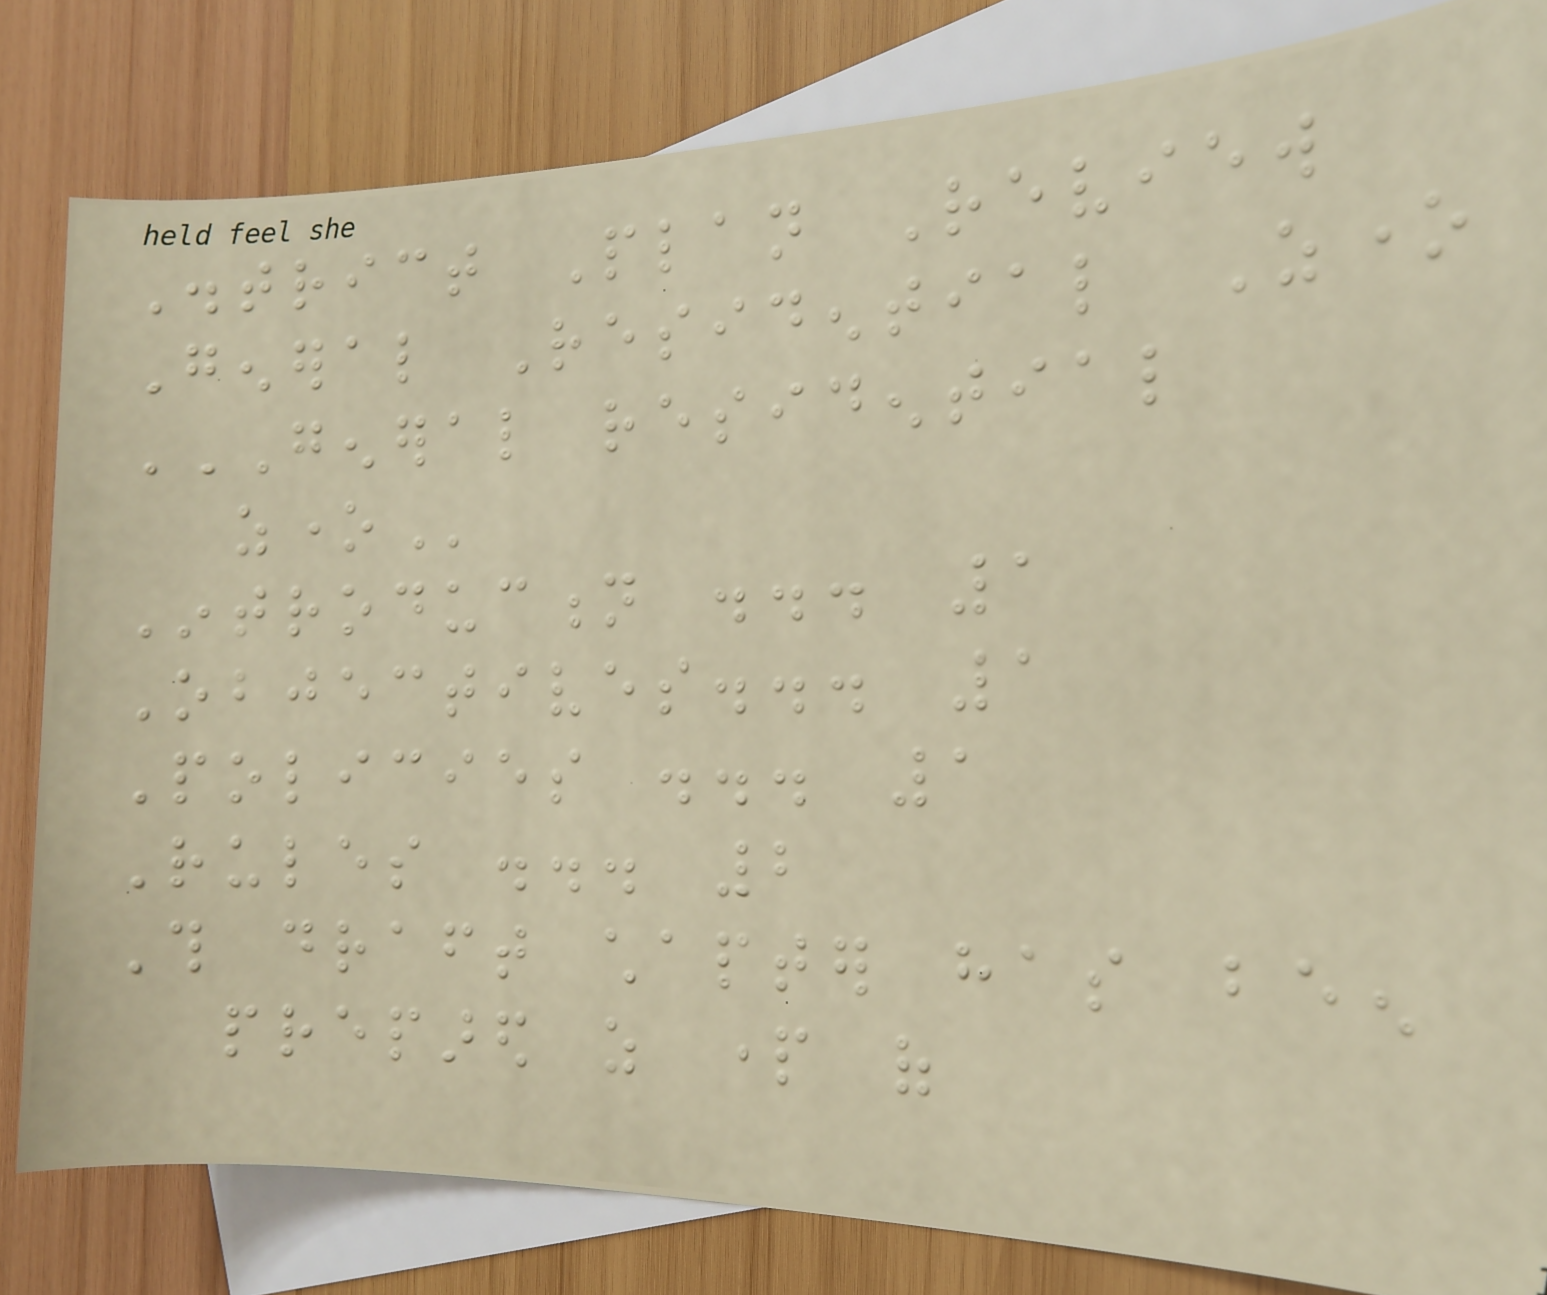District Plan Review
General Residential Zone
GENERAL RESIDENTIAL
ZONE
Introduction ... 1
Objectives... 1
Policies ... 1
Rules ... 2
This draft chapter has been
prepared as part of
